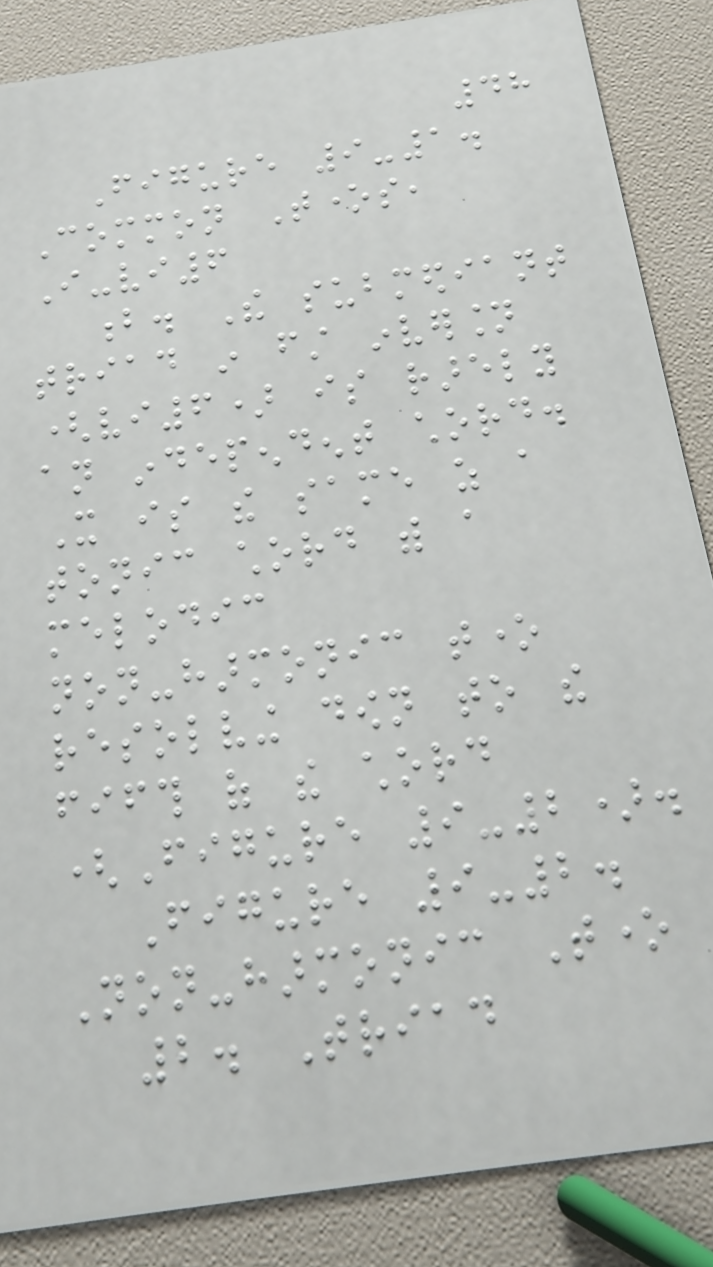48
Figure 9-1.
Common Tones,
I-vi6
b. The submediant
triad in first inversion
(vi6) is rarely
an independent chord.
It is the same as a
tonic chord with a
melodic
non-harmonic tone
resolving down to the
fifth of the chord
(Figure 9-2).
Figure 9-2.
Non-harmonic Tone
2. Triad
